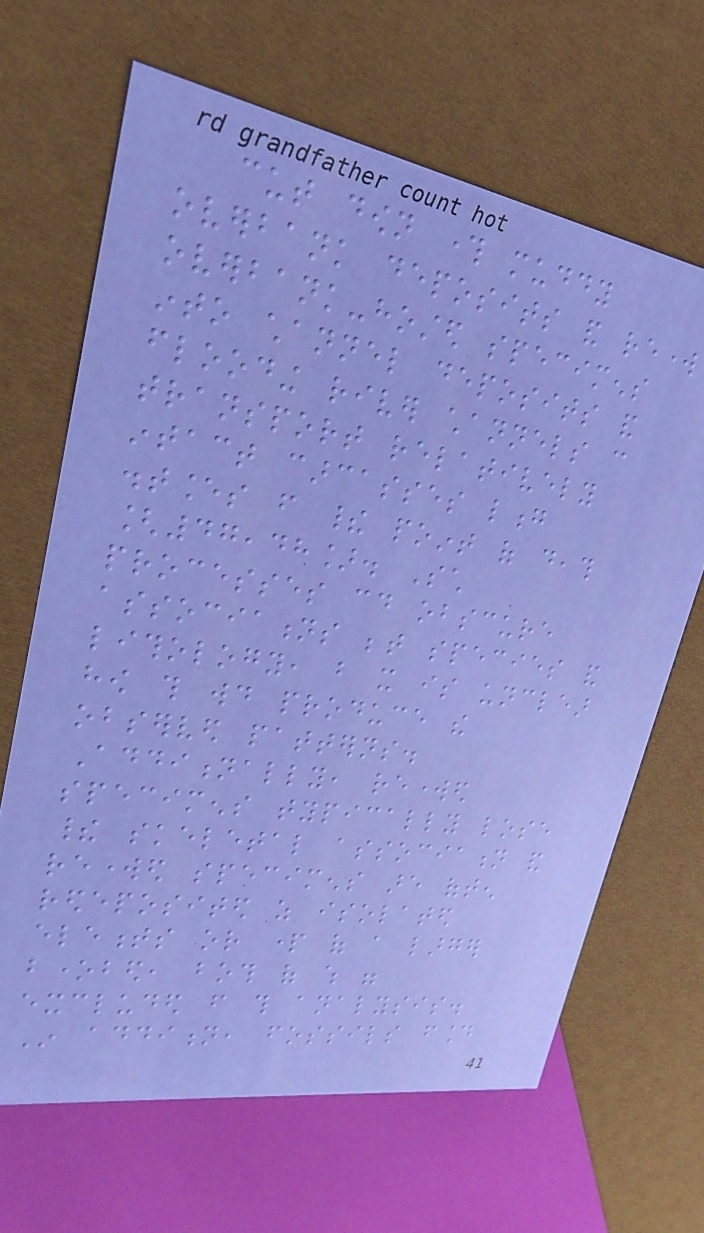cut down through muddy
overbank deposits and rework
overbank-hosted specimens
into channel deposits and
flooding river channels can
transport relatively
intact carcasses long
distances from their point of death
[47,48]. Such
processes could obscure
associations between species and
lithology, but it is unclear
how this would produce the
observed patterns.
Additionally, reworked
specimens typically lose
their skeletal association and
reworked specimens are often
redeposited as isolated
elements or part of a larger
bonebed, both of which were
excluded from this analysis.
In addition, fossils found
